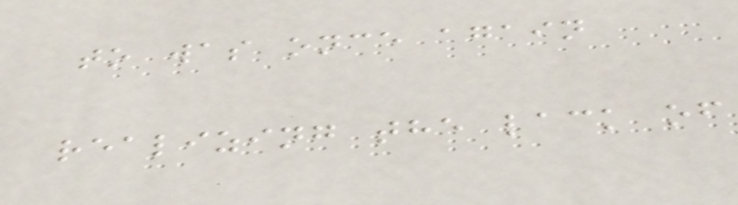to was once again
realizing the lack of
